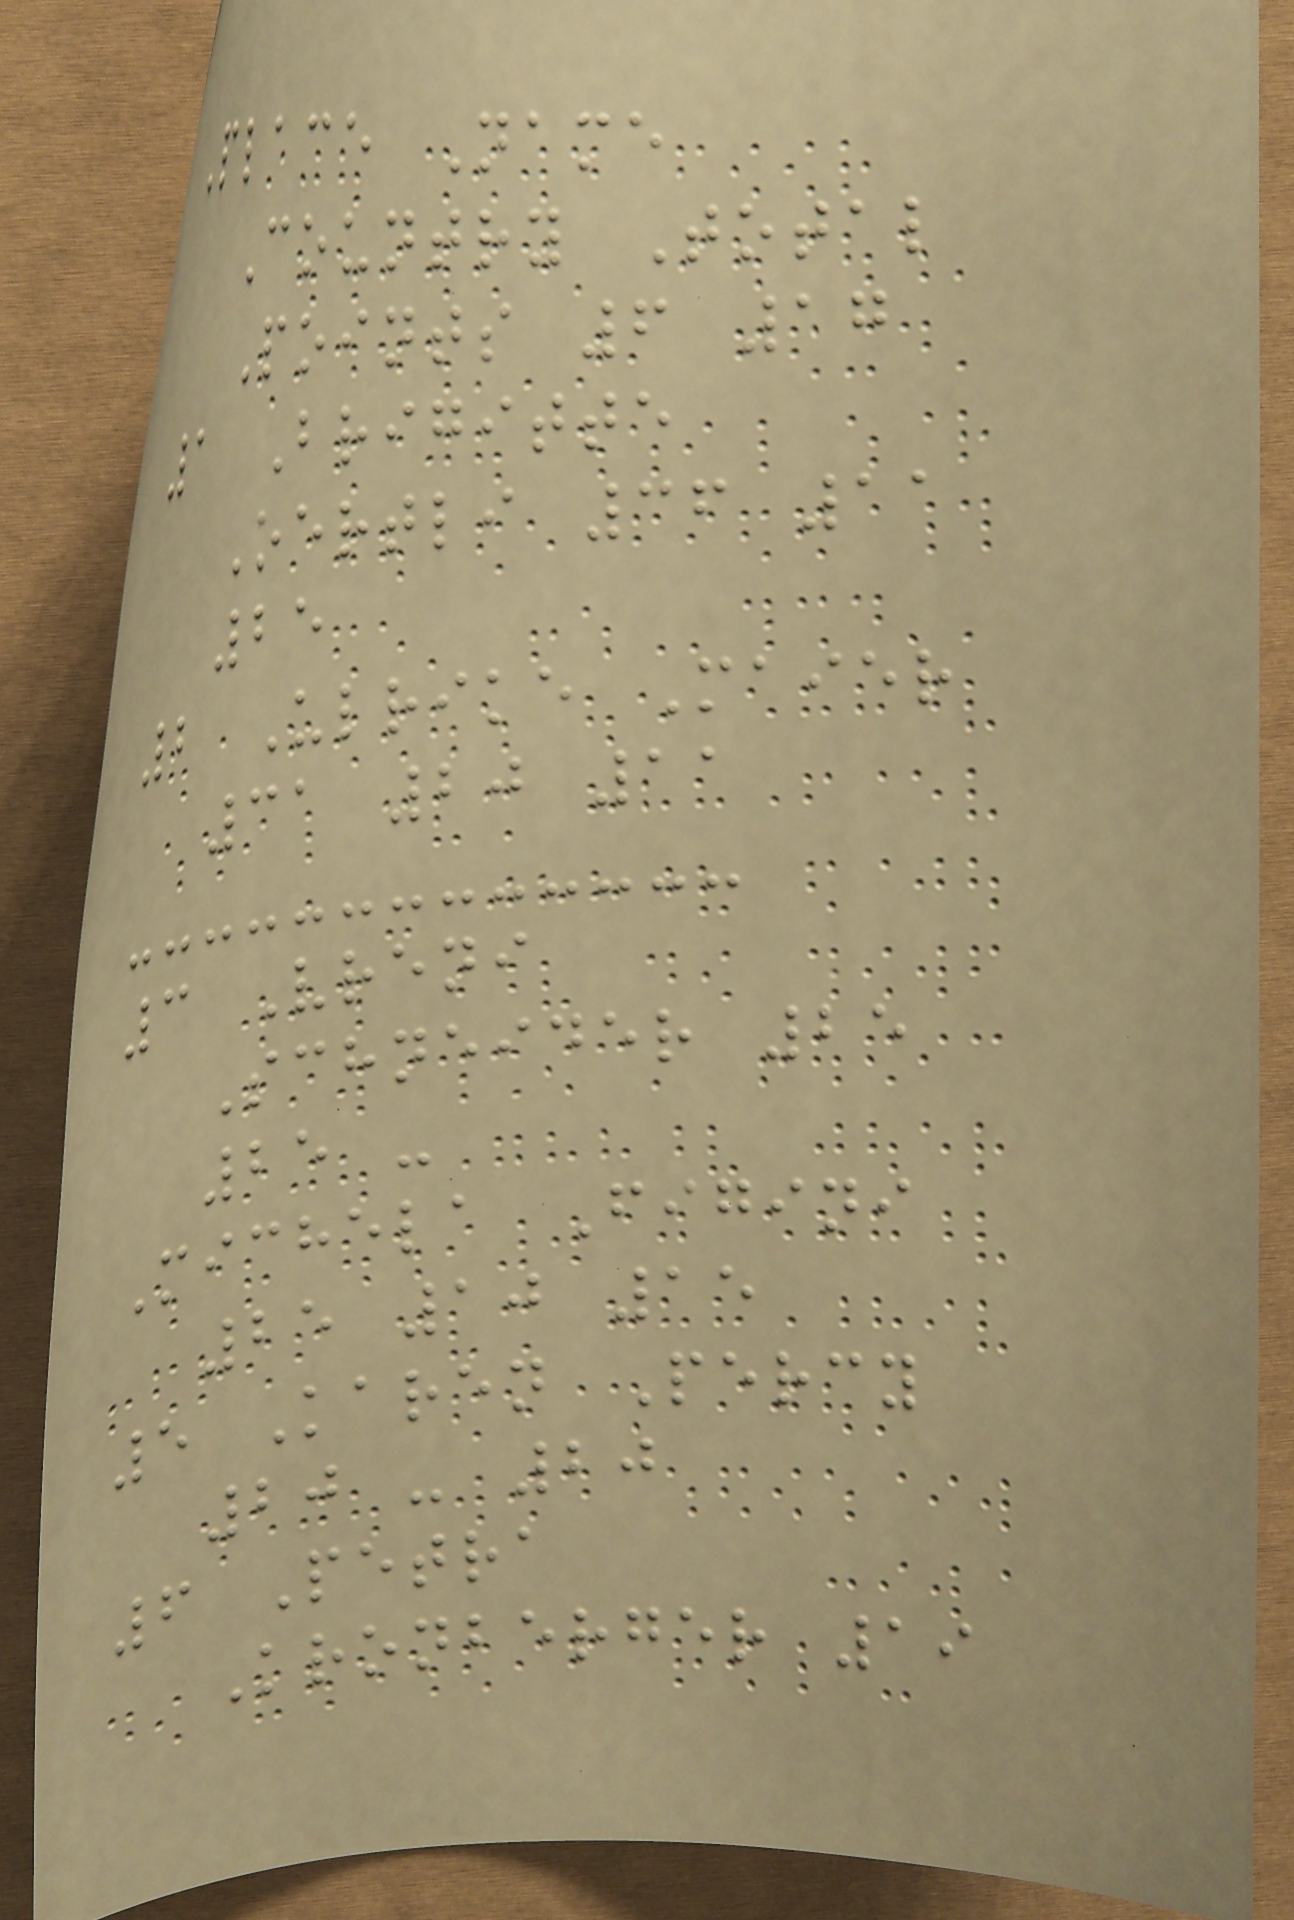Place Name
Country Total
Points 6 17
1 Brigitte
Oertli 36 11
25
2 Ulrike Maier
31 20 11
3 Vreni
Schneider 25
25 -
Michela Figini
25 10 15
5 Karen Percy
20 - 20
6 Petra
Kronberger 19
